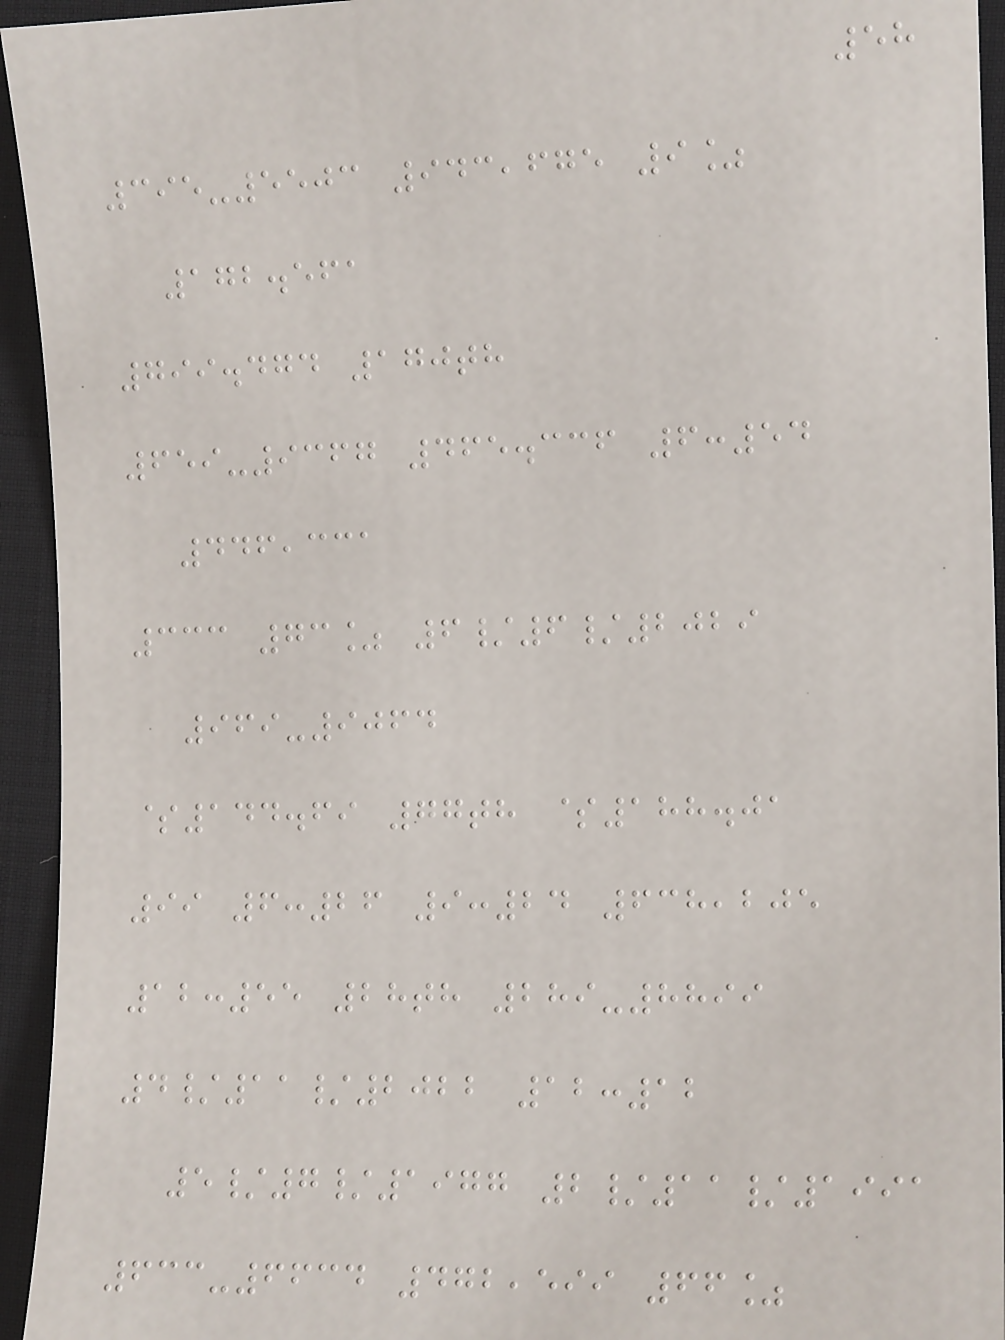58
395-5503 943,675 9%
172.561
799.474 170th
659-9367 465.336 6:54
446,331
333 73% 6/6/2029
969-9064
$144.69 77th $188.01
99 6:26 9:24 638,205
12:55 28th 289-8899
4/11/2022 12:12
5/7/1977 2/11/1991
633-6634 472,599 66%
